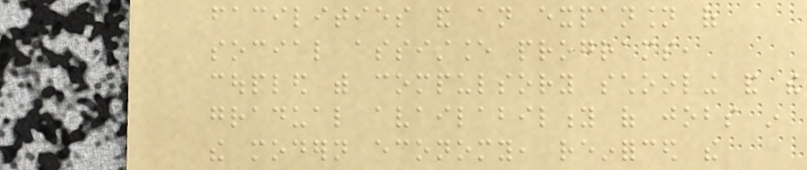facilities and an expansion of
social assistance programs,
coupled with compulsory schooling and the
gradual availability of jobs in
the modern economy, reinforced the
